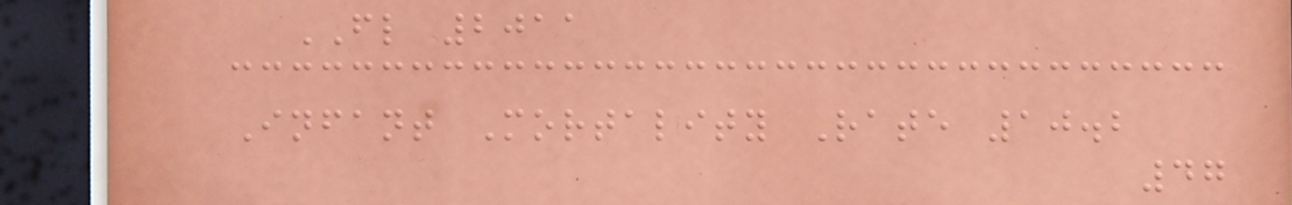FL 2011
Infant Mortality Rate 10.2
47
